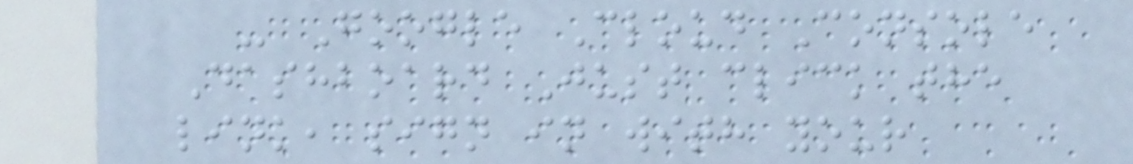- Google Cloud Console
Dashboard Just click the
link, sign in with your
